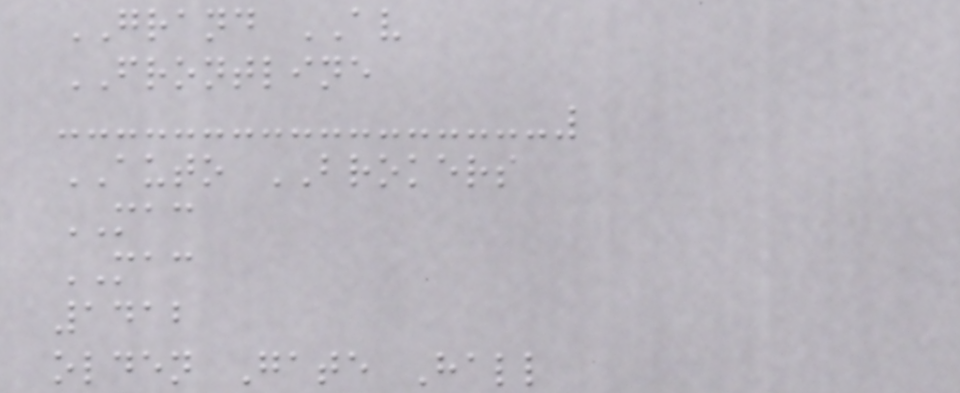GRAND AV
FRONTLINE
AUTO BROKERS
MAC
MAC
1412
olden Gate Hall
